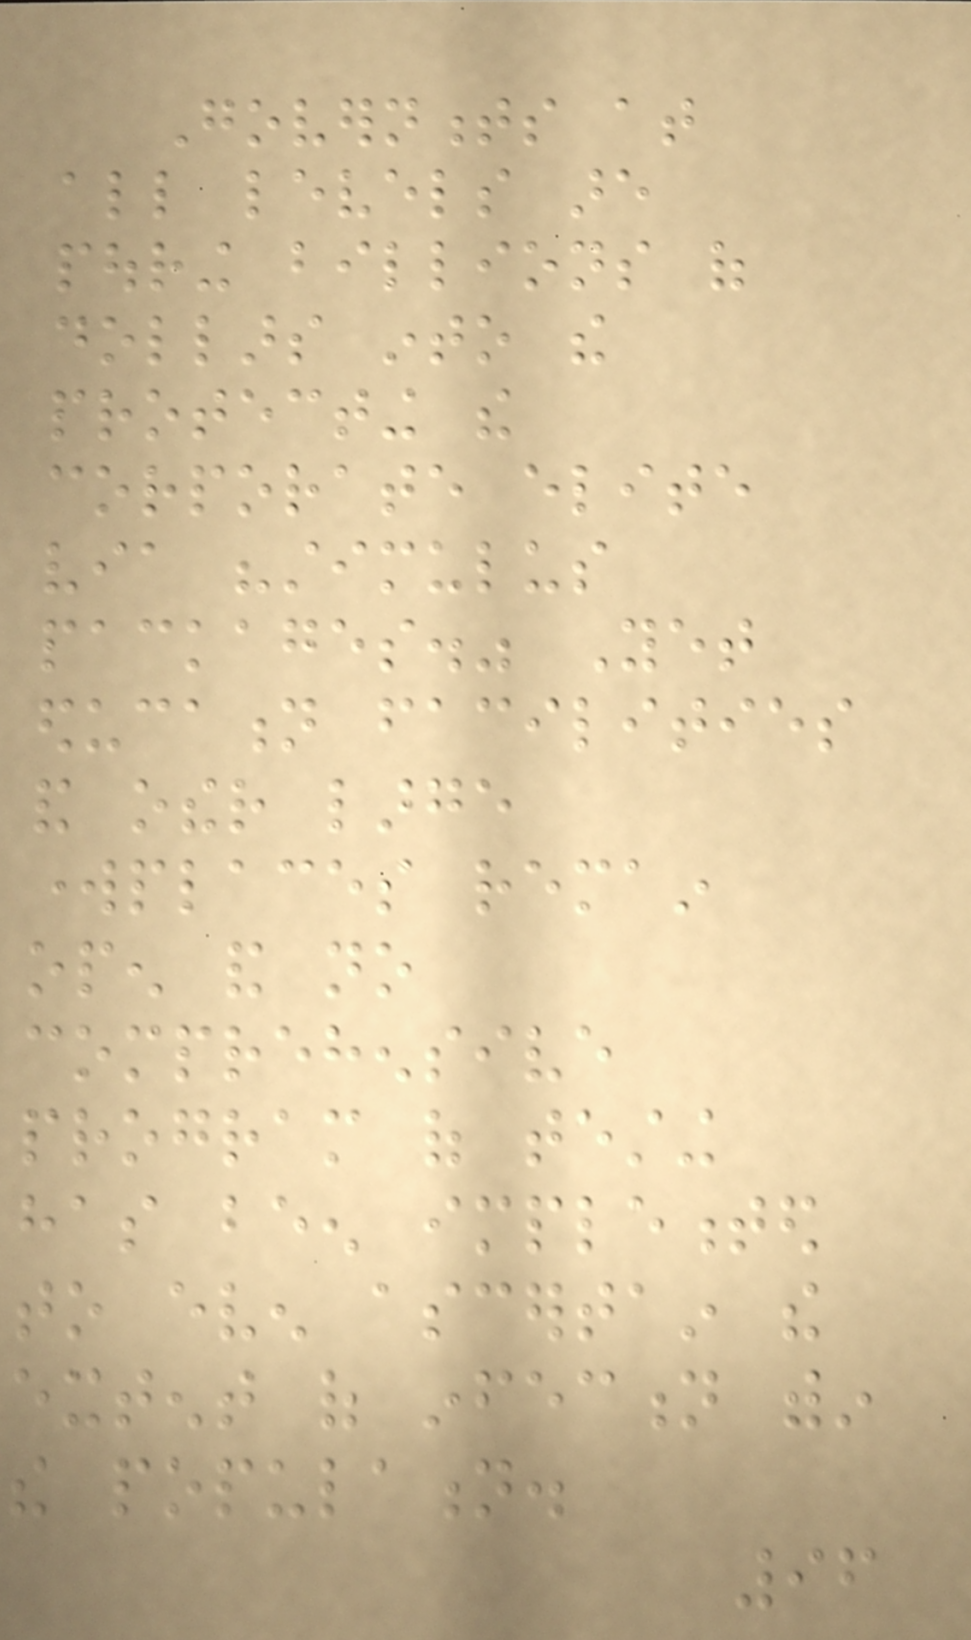Governments at
all levels are
pouring billions of
dollars into the
protecting the
corporate elite
via "stimulus
packages." Yet
education facilities
and other large
workplaces remain
open and no
comprehensive
program of testing
has been implemented
to even ascertain the
extent of infection within
the population.
96
